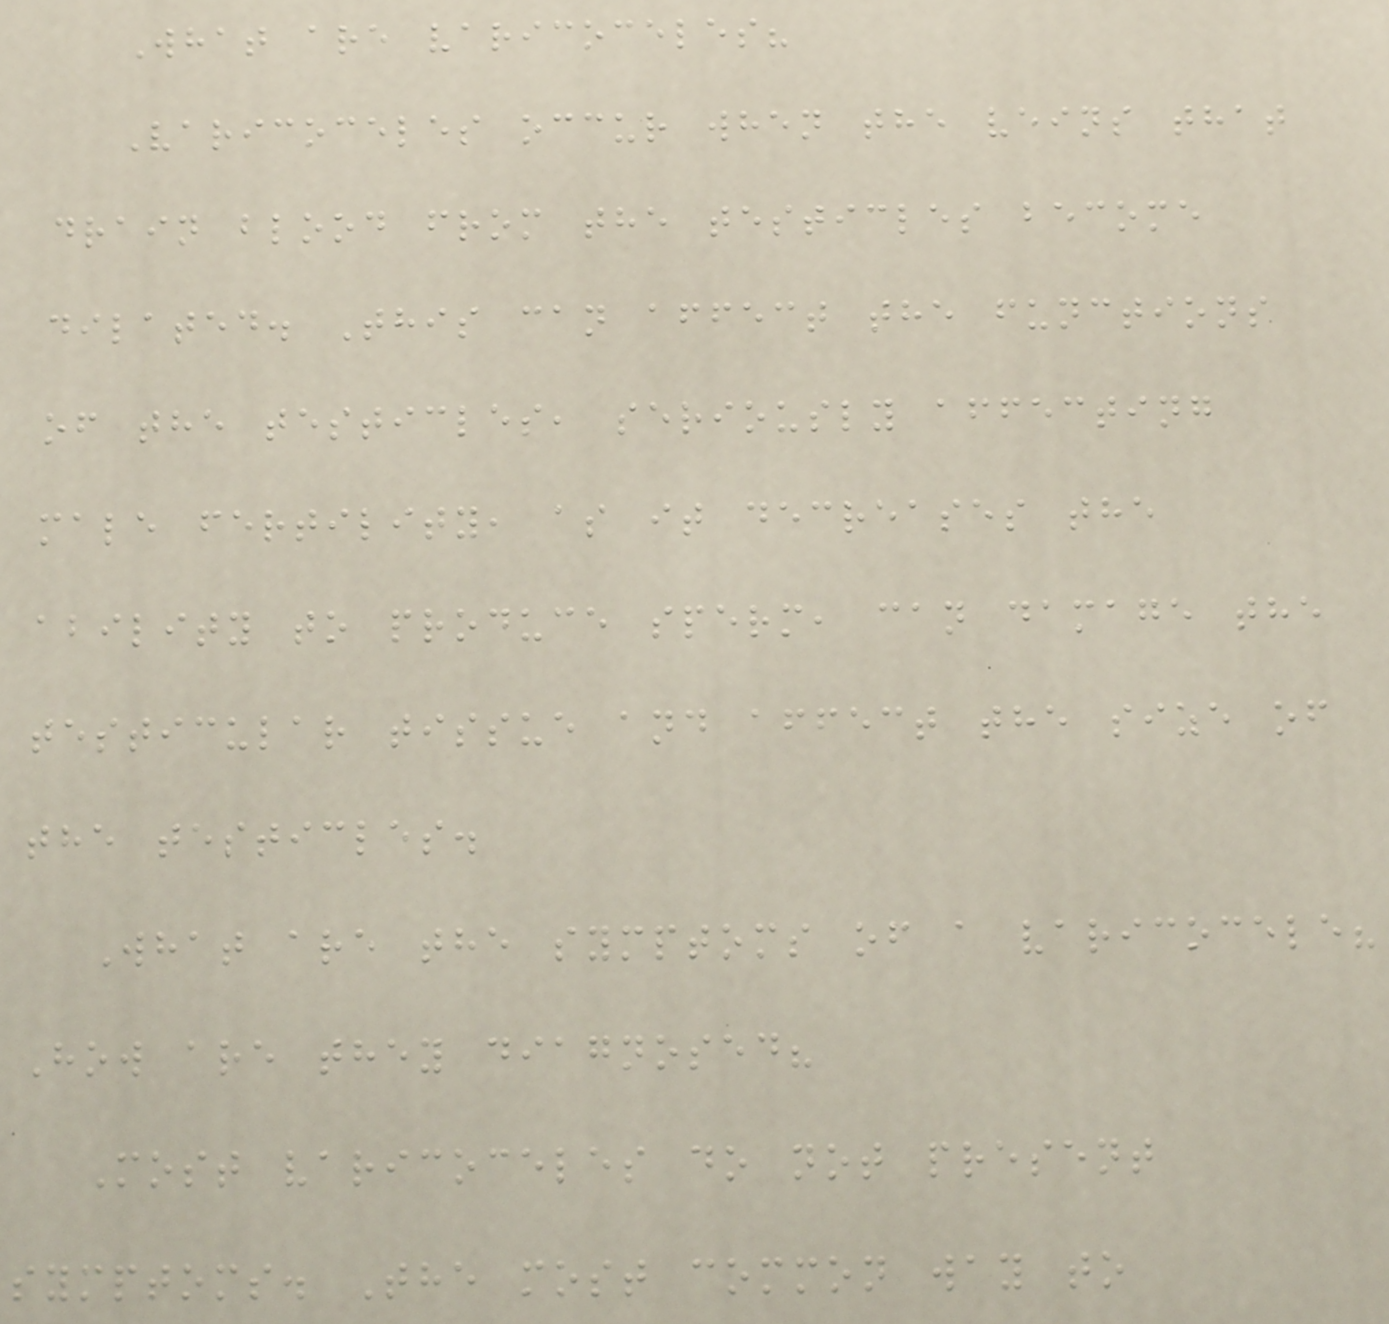What are varicoceles?
Varicoceles occur when the veins that
drain blood from the testicles become
dilated. This can affect the functions
of the testicles, seriously affecting
male fertility, as it decreases the
ability to produce sperm, can damage the
testicular tissue and affect the size of
the testicles.
What are the symptoms of a varicocele?
How are they diagnosed?
Most varicoceles do not present
symptoms. The most common way to
